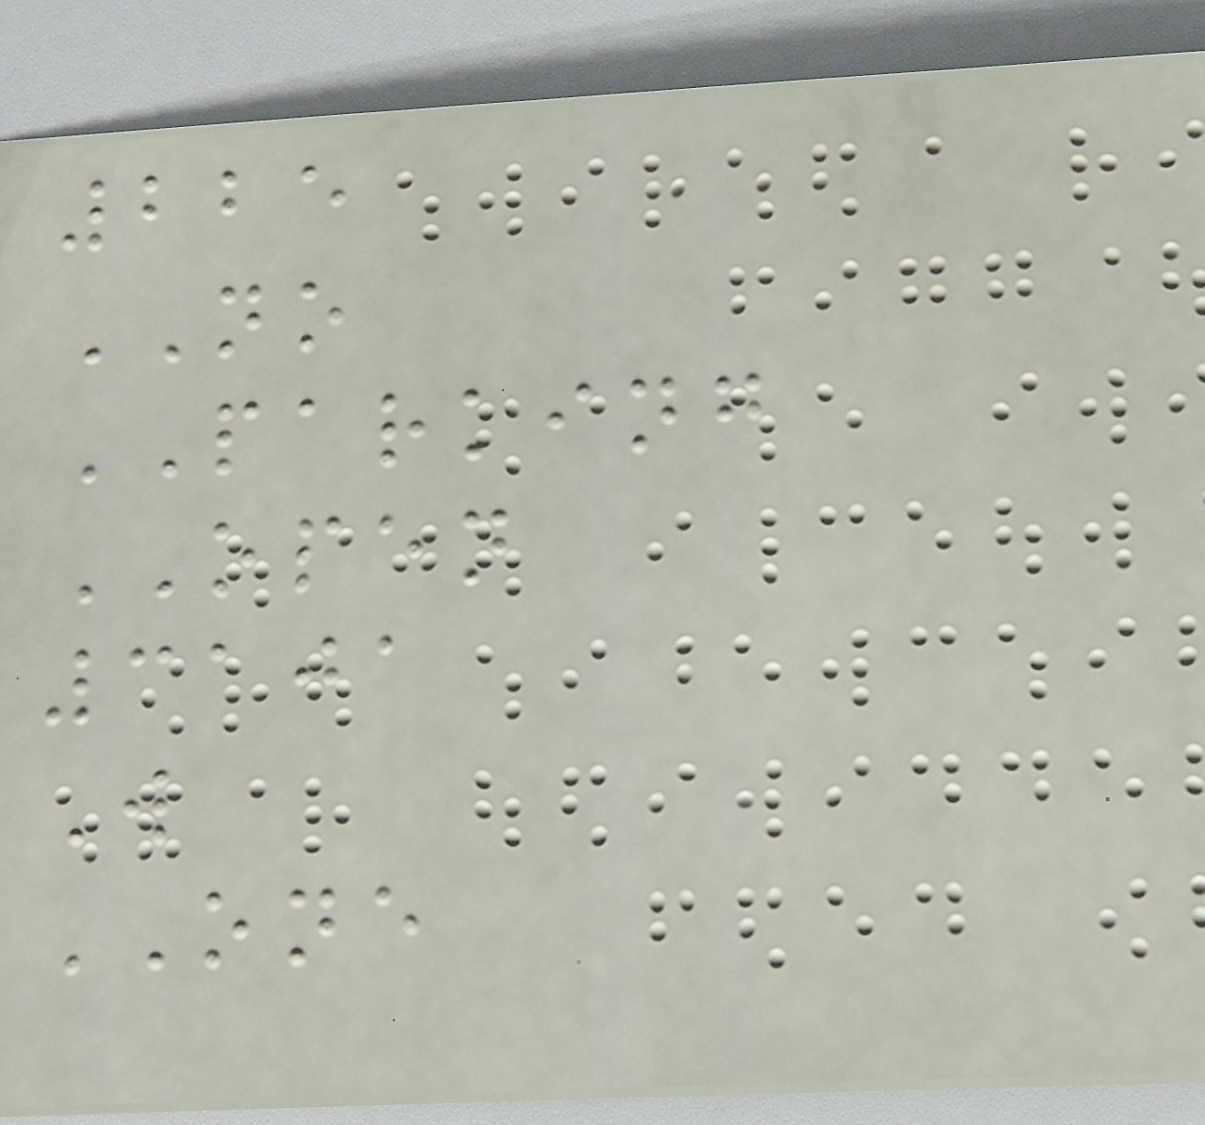225
NO
PARKING
OPEN
3101
W
ONE
